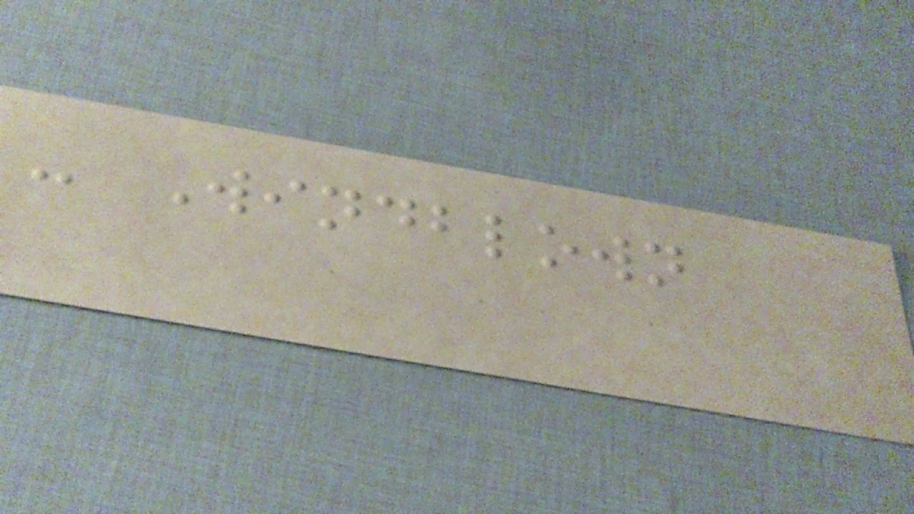- Windblown
